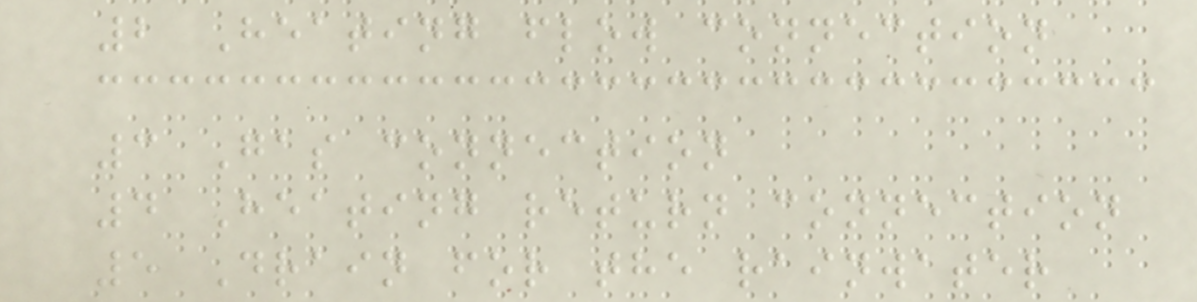2 Heating flow connection
3 Gas connection
4 Heating return connection
5 Drain for the rainwater
